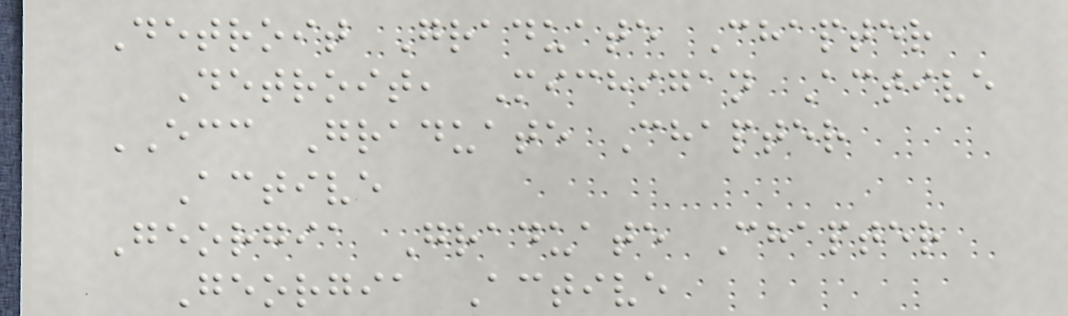Detroit Graduate Chapter
Detroit, Michigan Active
ECC Graduate Chapter
Active
Georgia Graduate Chapter
Georgia Active
